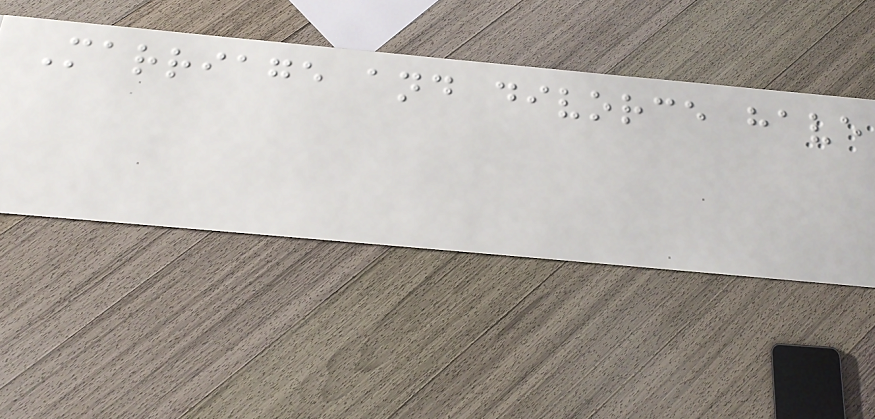Marriage and divorce have
